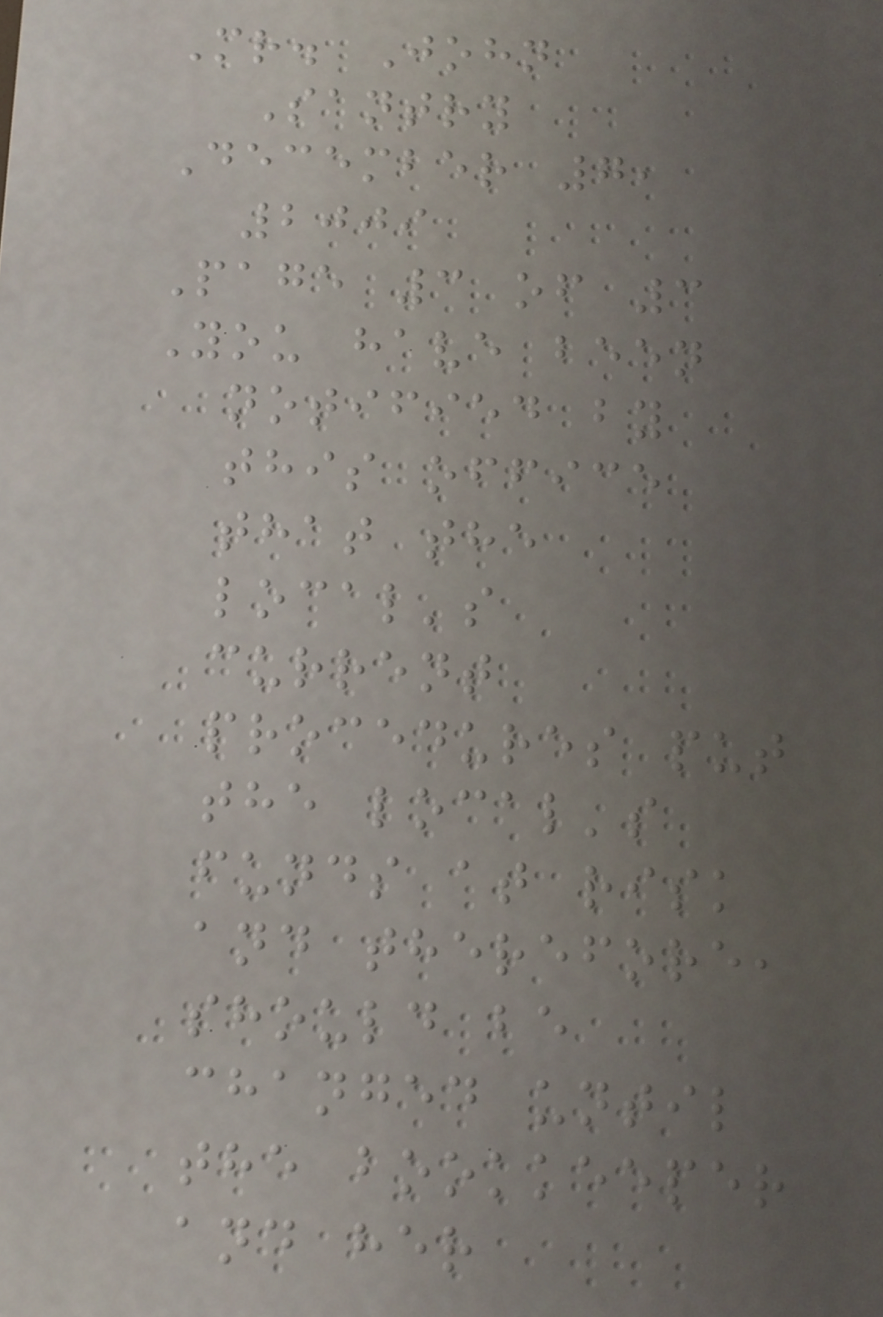Mr. John
Santry
December 7,
2009
Page 3 of 3
You have been
notified by
this office
that the
local's
current
procedures put
the local's
funds at risk
and therefore,
should be
changed until
the bookkeeper
and her
